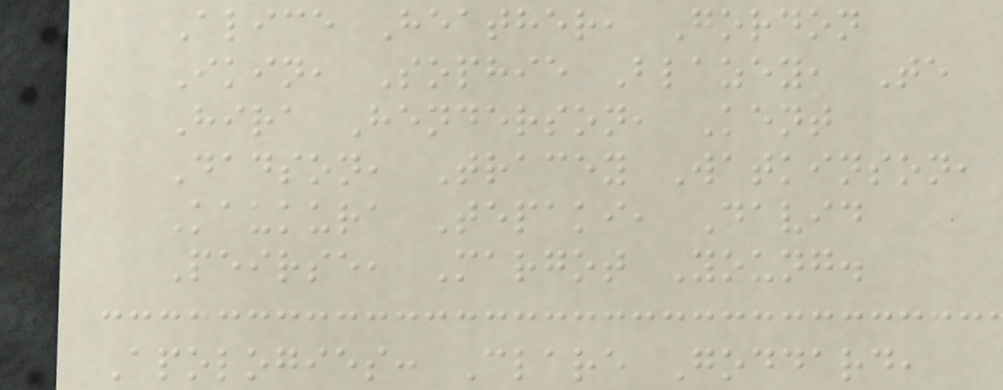Alice Heather, Gordon
Ikin, Sophie Blazey, Te
Hira Henderson, Kent
Dadson, Tracey Watkinson,
Kaukura Tepaki, David
Peirse, Margot Young.
Apologies: Clare Goddard,
